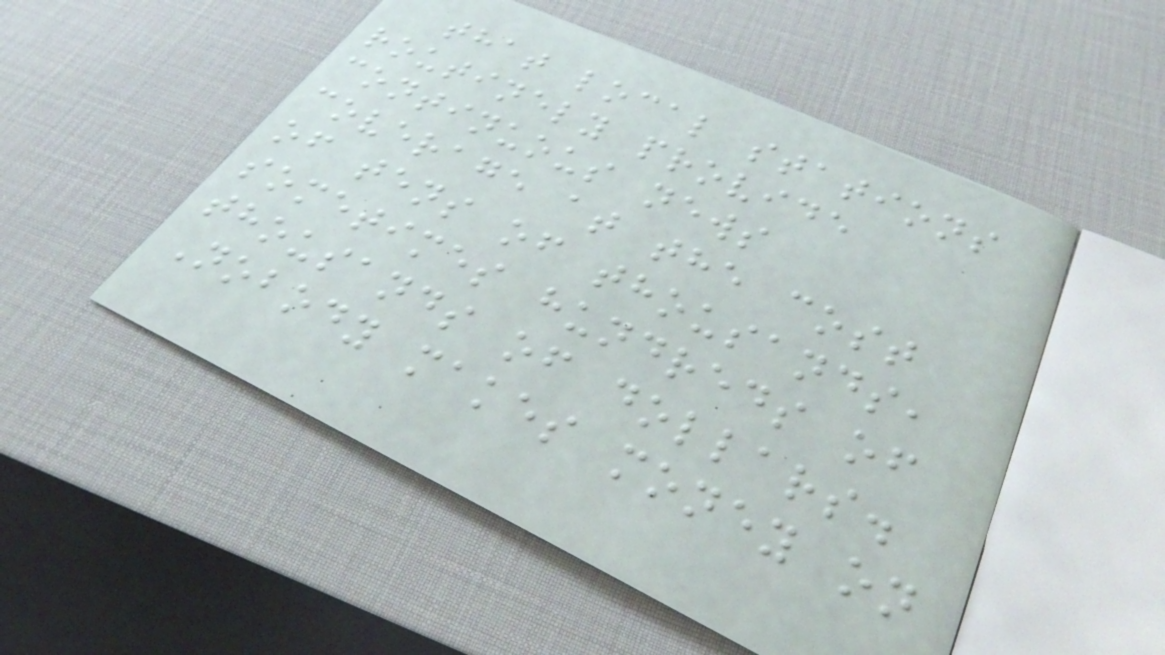that local stations
routinely provide
continuous news
coverage at the cost
of tens of thousands,
sometimes hundreds of
thousands of dollars.
Nobody makes money on
